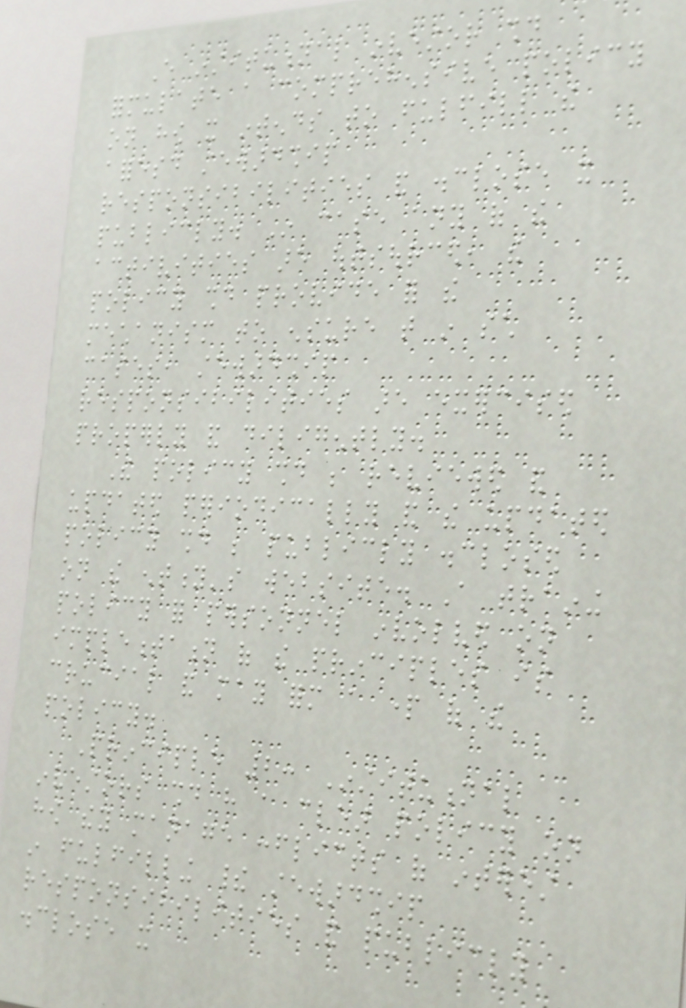Every institutional investor should
formulate a comprehensive policy
on how it intends to fulfill the
aforesaid stewardship
responsibilities and disclose it
publicly. In case any of the
activities are outsourced, the
policy should provide for the
mechanism to ensure that in such
cases, stewardship
responsibilities are exercised
properly and diligently.
The policy should be reviewed and
updated periodically and the updated
policy should be publicly disclosed
on the entity's website. A training
policy for personnel involved on
implementation of the principles is
crucial and may form a part of the
policy.
Principle 2: Institutional
investors should have a clear policy on
how they manage conflicts of interest
in fulfilling their stewardship
responsibilities and publicly
disclose it
